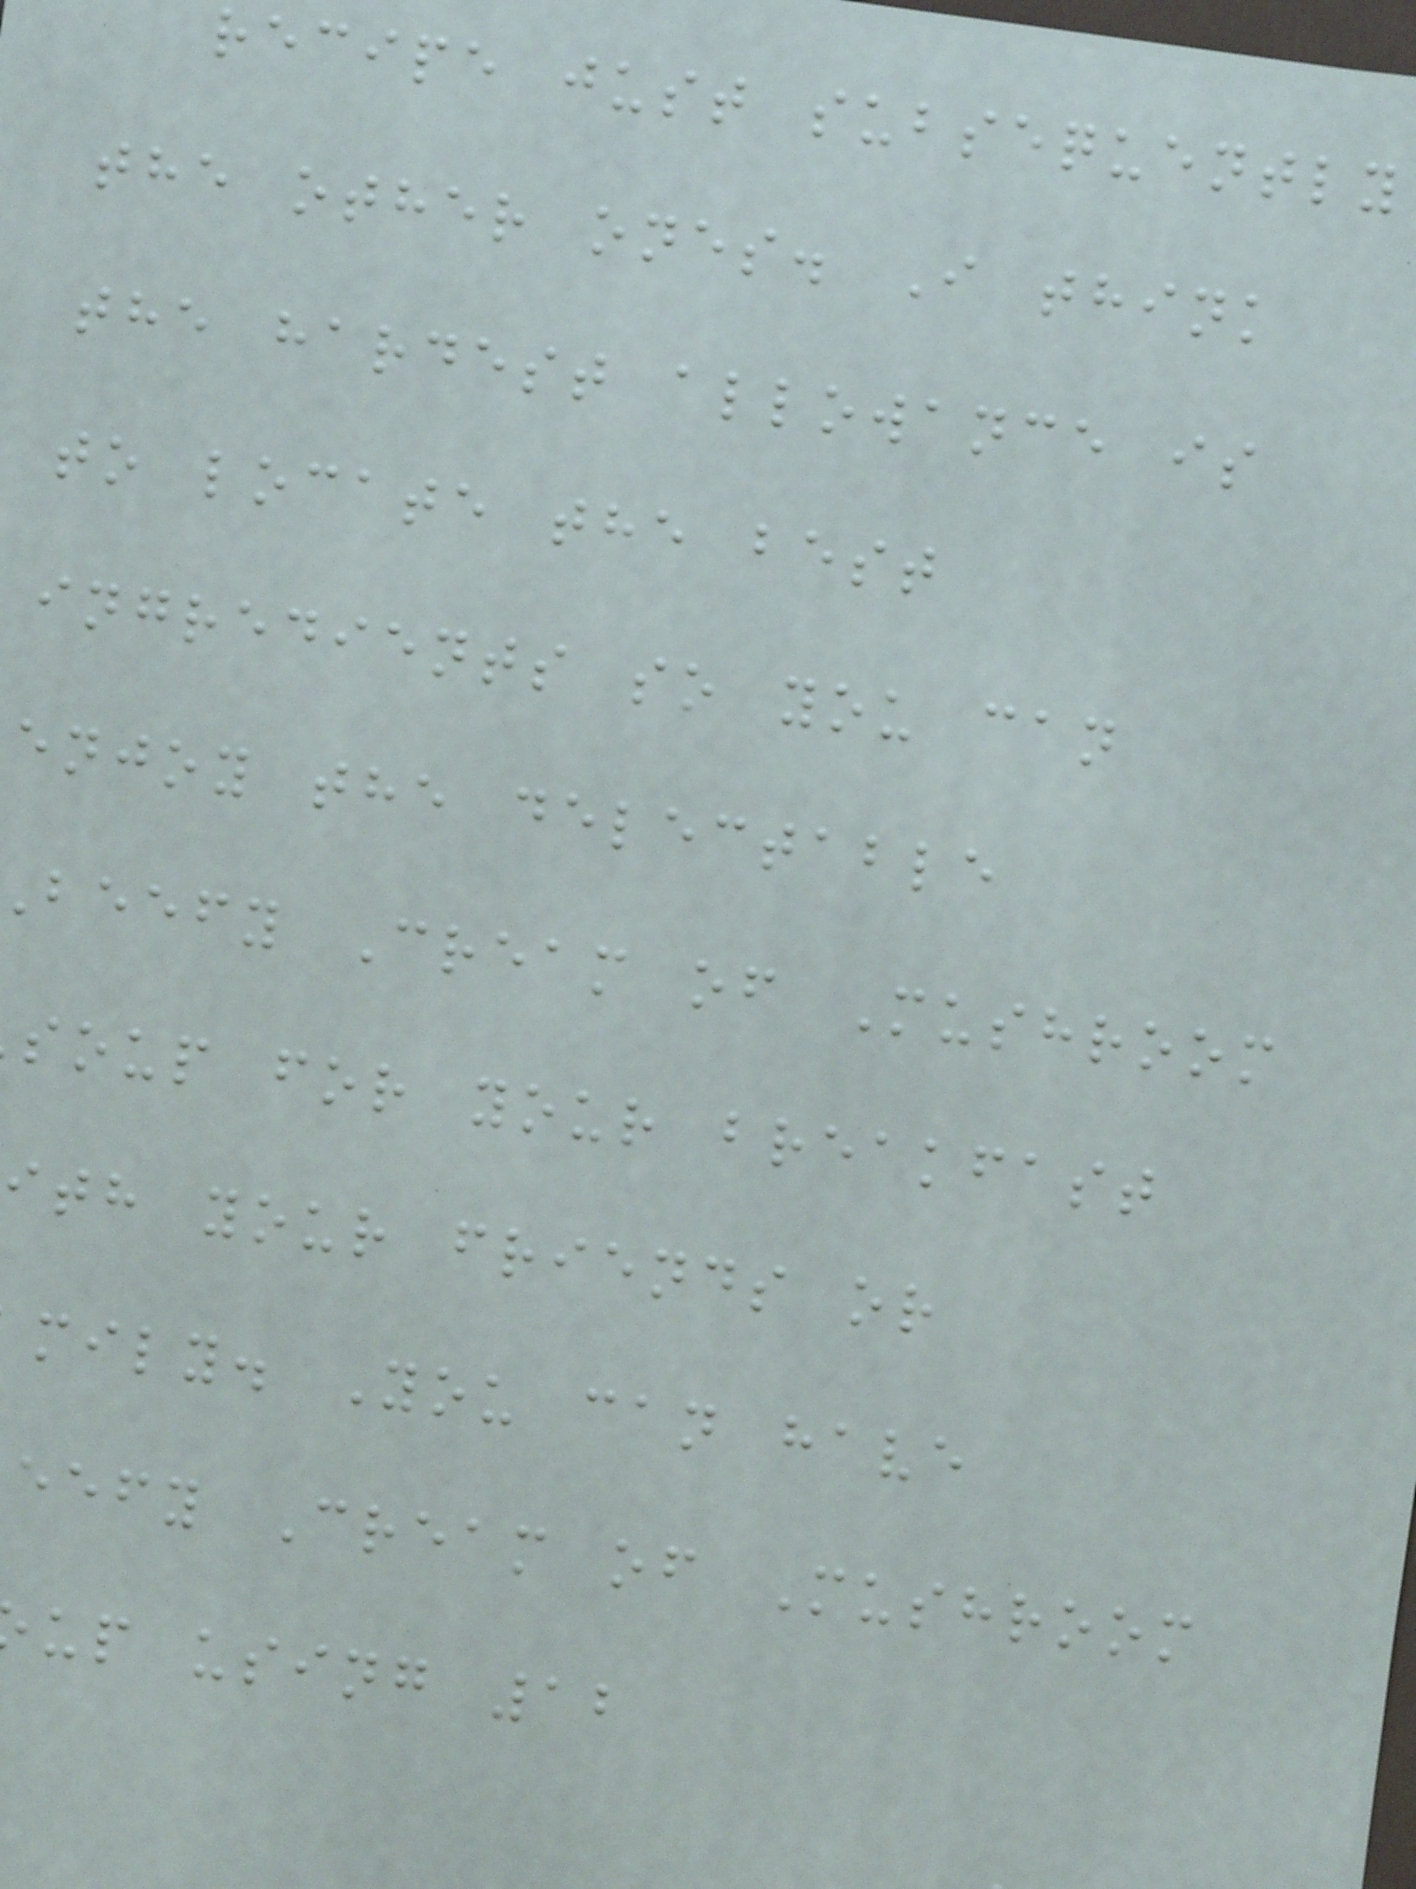recipe just subsequently
the other ones. I think
the hardest allowance is
to locate the best
ingredients so you can
enjoy the delectable
beefy Cream of Mushroom
soup for your breakfast
ith your friends or
mily. You can have
eefy Cream of Mushroom
up using 12
